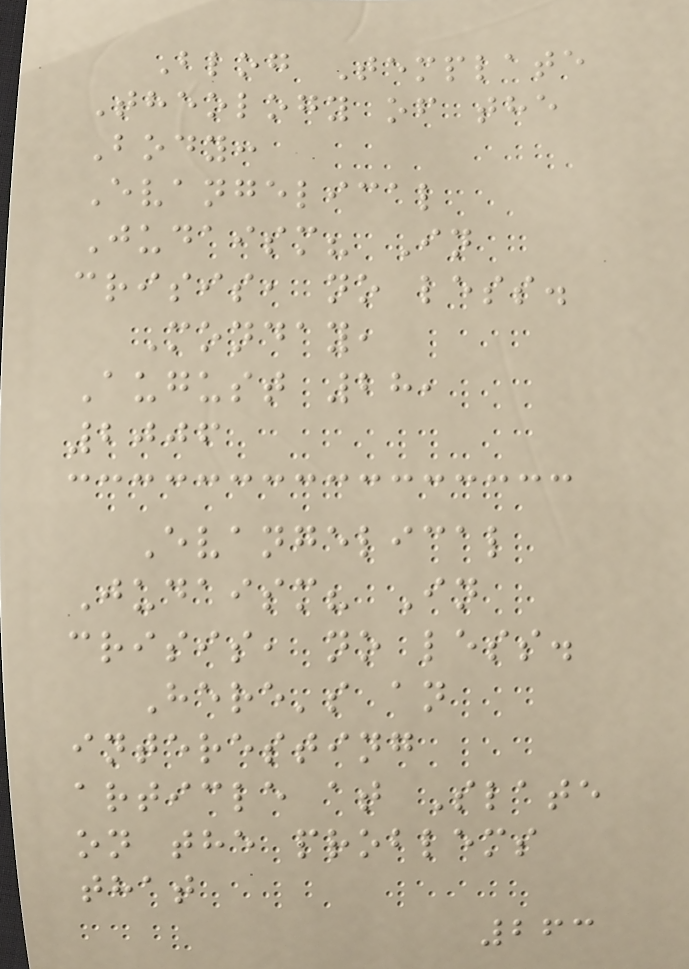Blog Template
Theology of the
Body:
Evangelical
Judaism? In
crisis, no less.
Monday,
August 28,
2006
Evangelical
Judaism? In
crisis, no less.
Here's an
interesting
article at Slate
on the problems
that
263
